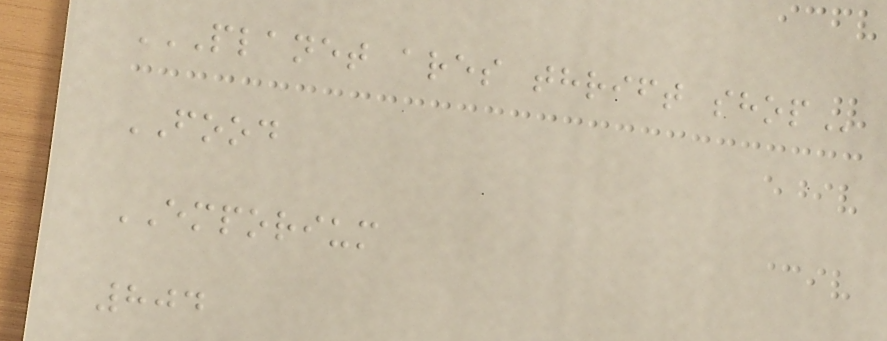PLANET ARES THRIFT SHOP
FOOD
EMPORIUM
804
